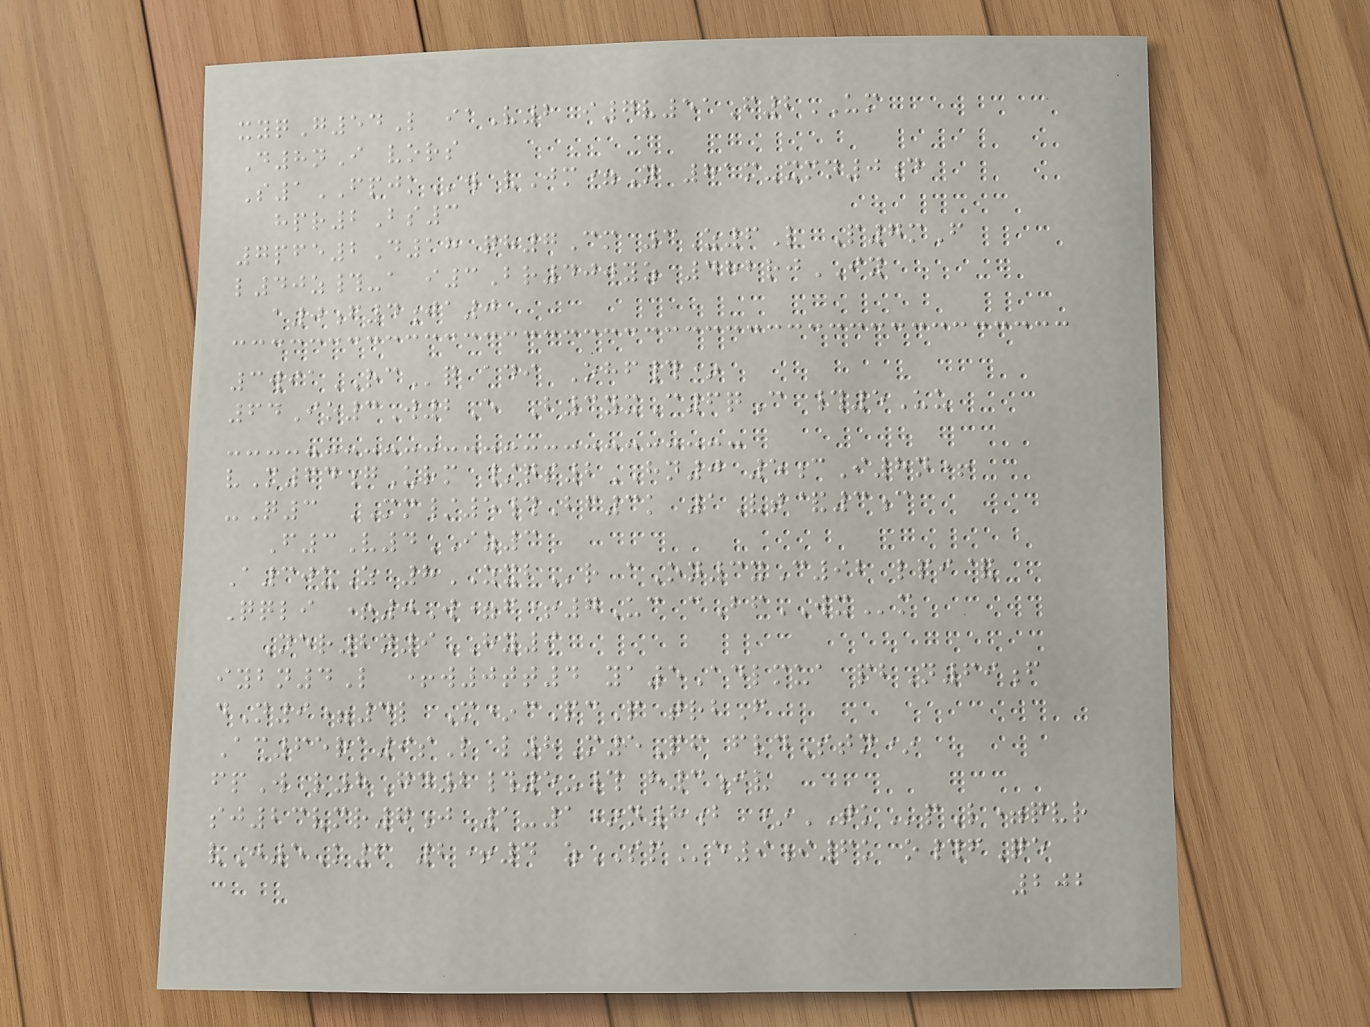xyqG54L iaV2 i7v51F2UM
D8nI vors
S1FPJKw vJm=N 81m-xmn0d
hpr2Bs3
7pfe2D18 qh7Cm 3Z6L P7mF
l40z#-a i3Br400yz 482rjIY
a0f4ja0
3wiaRCq adi Ohf#*
64Io3W2E B3yxC6qC #5Uu
vM64gUrm /qs2HN0 5cI8n+
-Q3 MM/5#Bf3k 1Vt&3c
F3V4IZ3
A30uZ 8ZXBr aOn3xC92 lpi&
Qqli +0W=f+7Uc cBfWXm
Ner2n9HY9
iybn4L +w0tt4 ya5Adlmua pbN69f
dN9=4l M*cPcP trbF
Ac65ra9sL l8M5Pf fldStn*
fpW l8Gd2#5-# h3iv
sj23vmr7j 1-1*n8b *TKpL=qvr
vJ5K6 2+4 zSPe9i6k o#fQe
202
